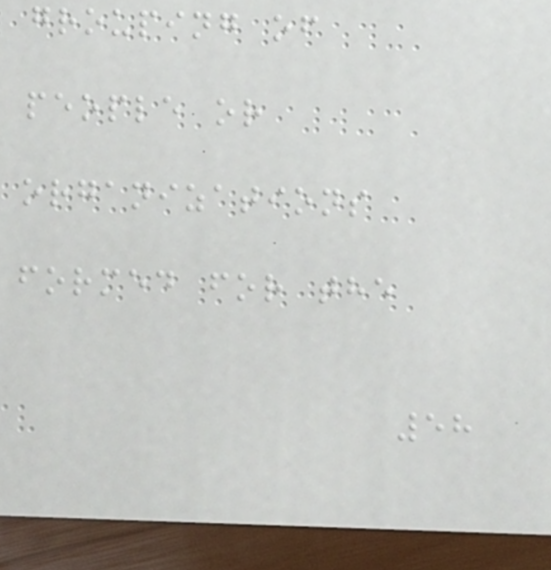grouping of
people or
organizations
formed for the
58
